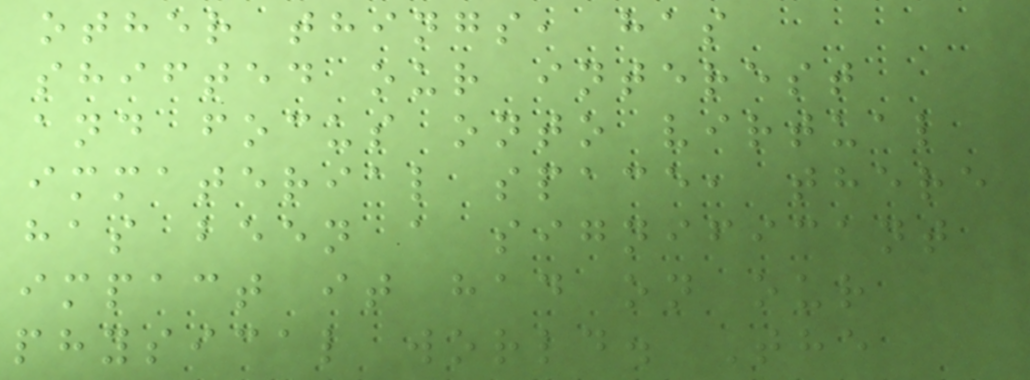other things, has
shifted our interest
and focus onto virtual
immaterial space, there
has been a significant
impact it had on our
physical world. The
